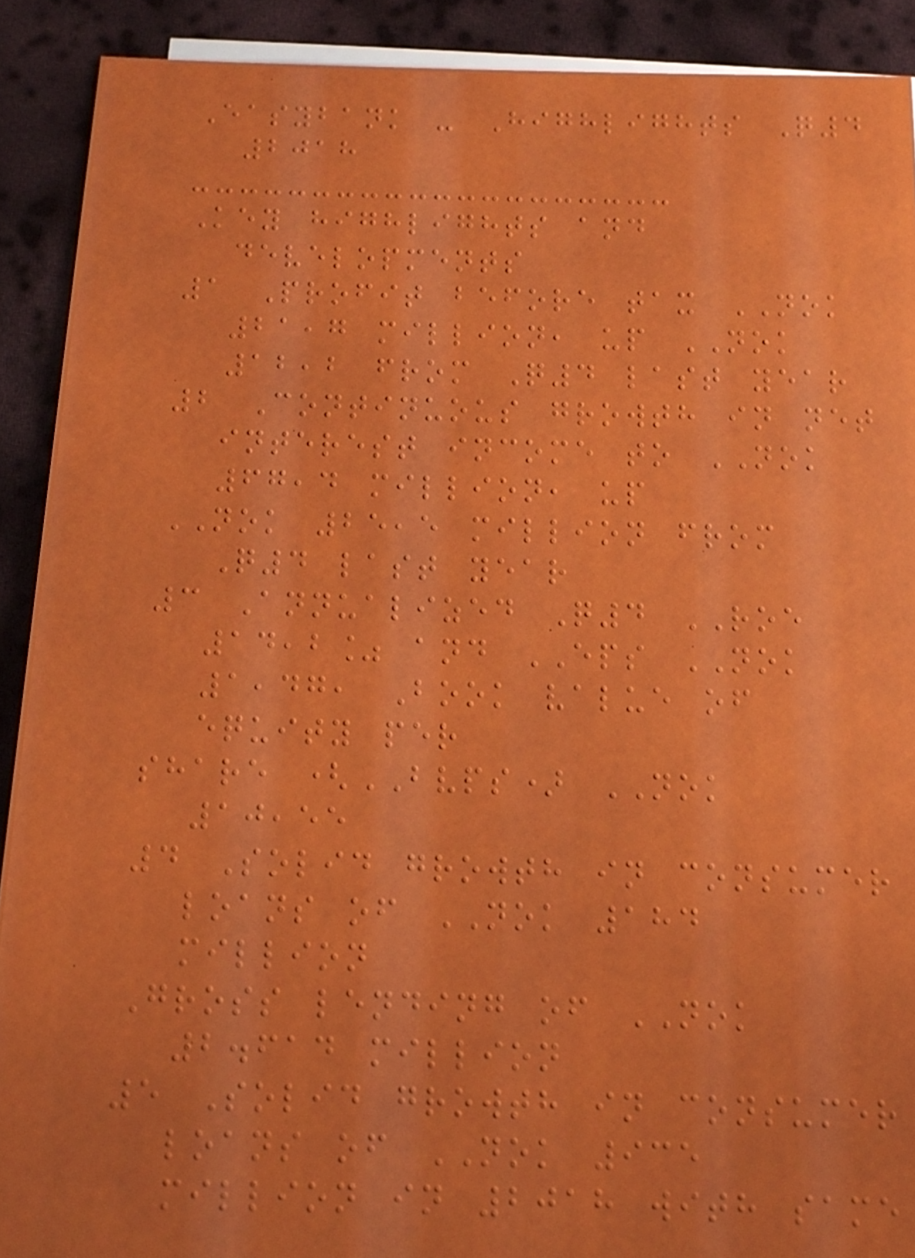Easybank - Highlights Q4
2018
Key highlights and
developments
1 Profit before tax NOK
21,7 million, up NOK
12,2 from Q4 last year
2 Continuous growth in net
interest income to NOK
67,4 million, up
NOK 25,5 million from
Q4 last year
3 Annualized Q4 ROE
14,2% and EPS NOK
1,47, Book value of
equity per
share (BVPS) NOK
10,55
4 Solid growth in consumer
loans of NOK 184
million
Gross lending of NOK
2.614 million
5 Solid growth in consumer
loans of NOK 935
million in 2018 with same
